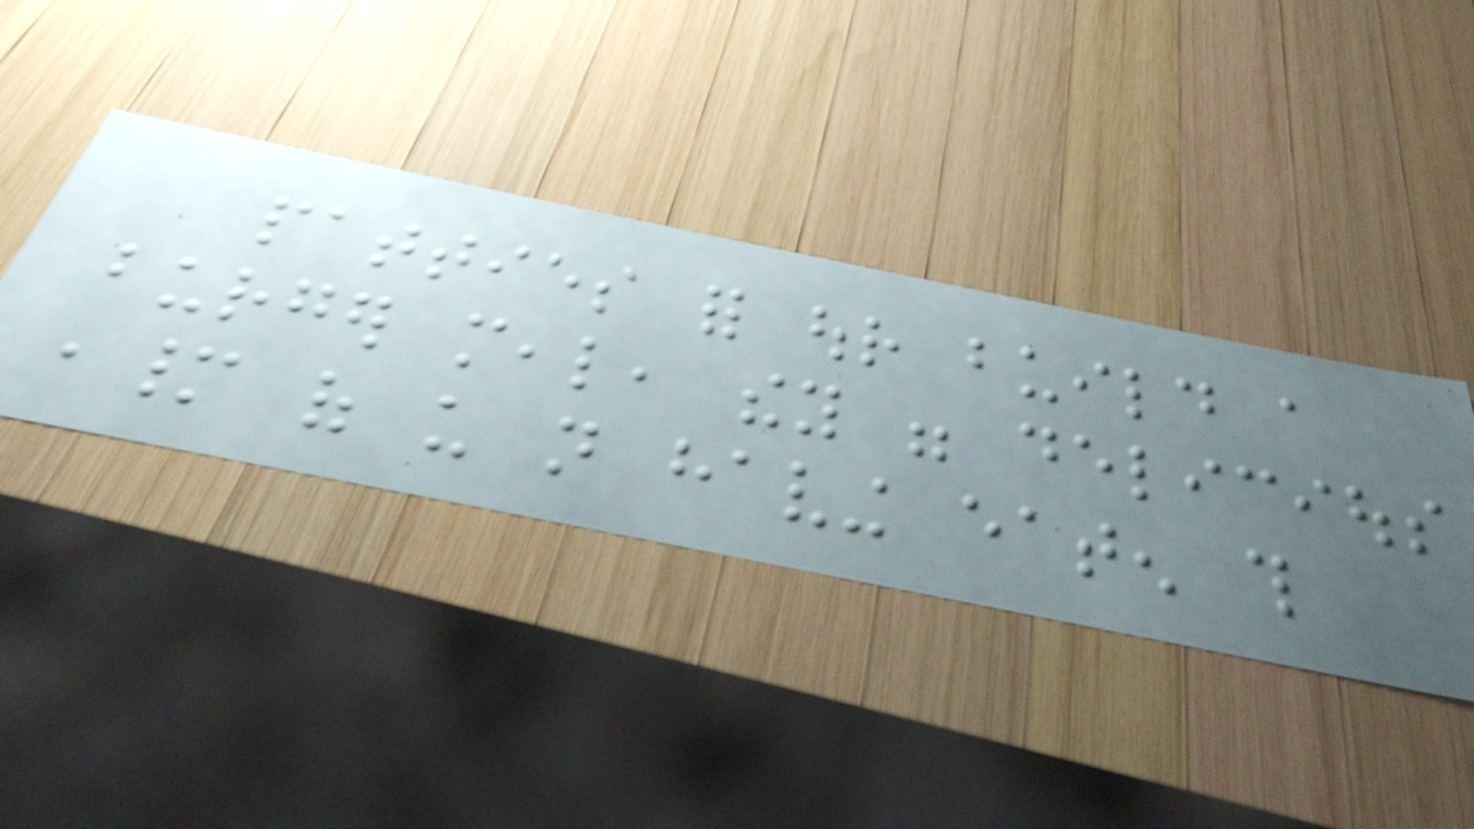patties for our build a
burger meal, they were delicious
,many of us not having eaten this
